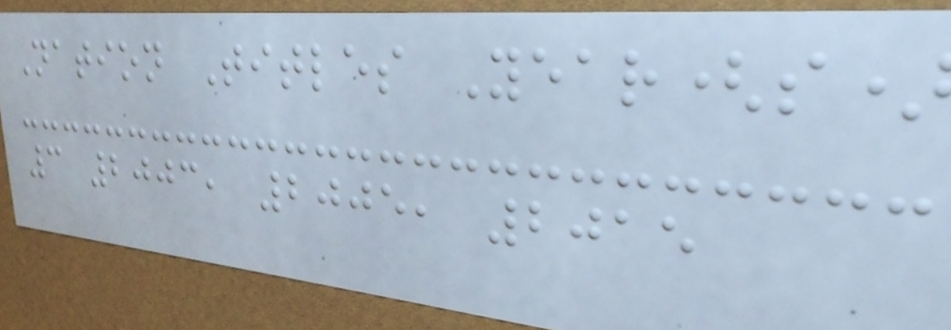Nation Titles Year(s)
3 2003, 2005, 2015
